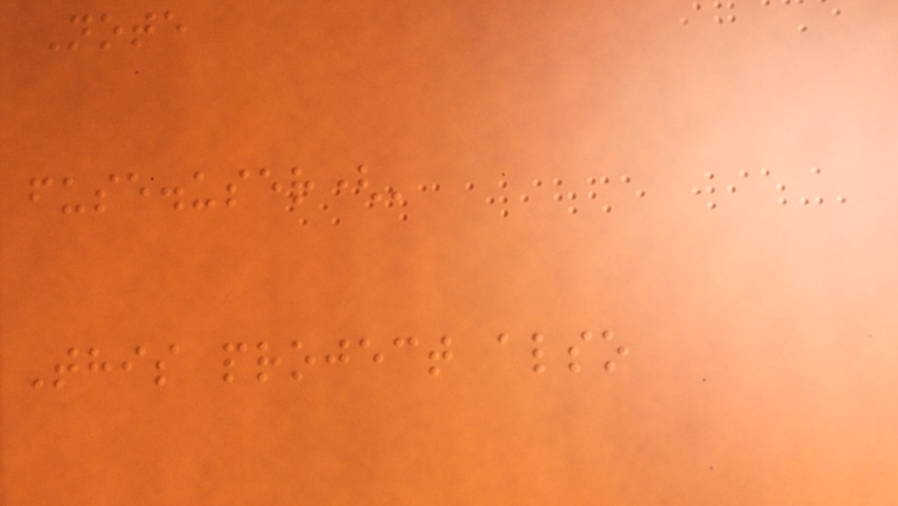Note
fuse.user('
This project also
